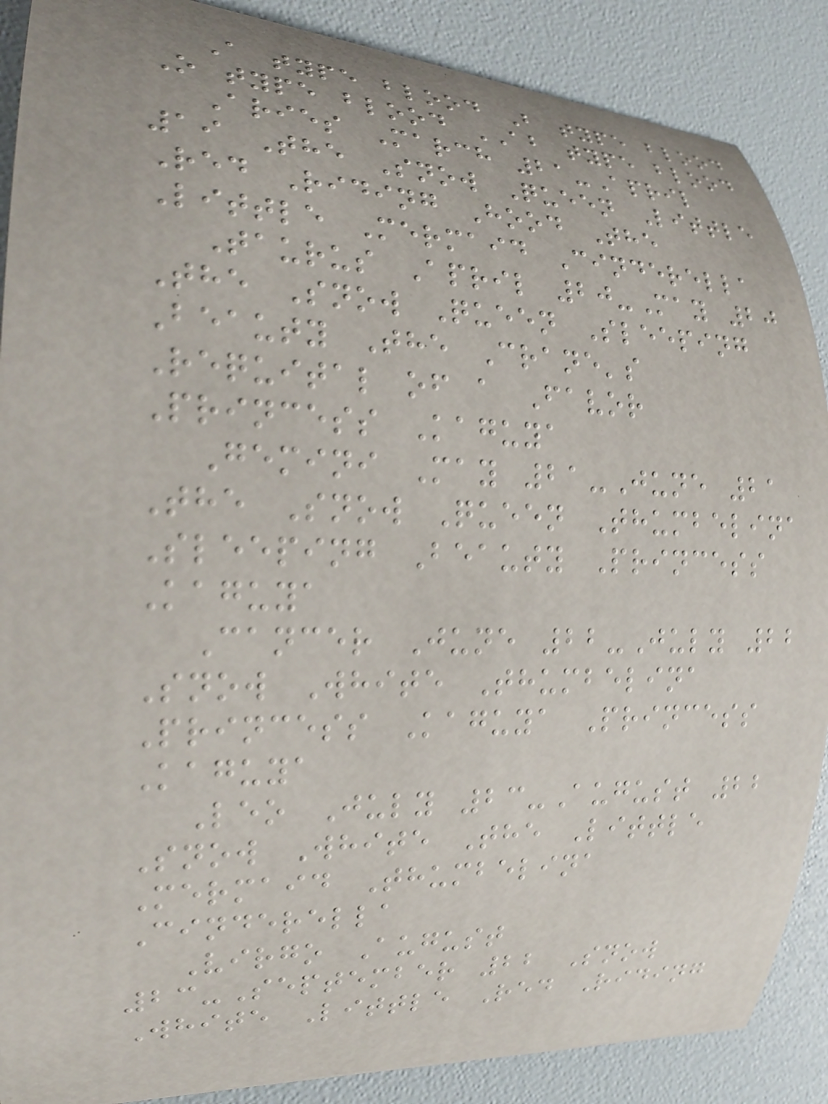A type blood B type blood
O type blood AB type blood
Aries March 21-April
19 The Snow Queen Little
Red Riding Hood The
Little Mermaid Cinderella
Taurus April 20-May 20
The Snow Queen Sleeping
Beauty The Crane's
Requital of a Favor
Princess Kaguya
Gemini May 21-June 21
The Snow Queen Thumbelina
Sleeping Beauty Princess
Kaguya
Cancer June 22-July 22
Snow White Thumbelina
Princess Kaguya Princess
Kaguya
Leo July 23-August 22
Snow White The Little
Mermaid Thumbelina
Cinderella
Virgo August
23-September 22 Snow
White Little Red Riding
